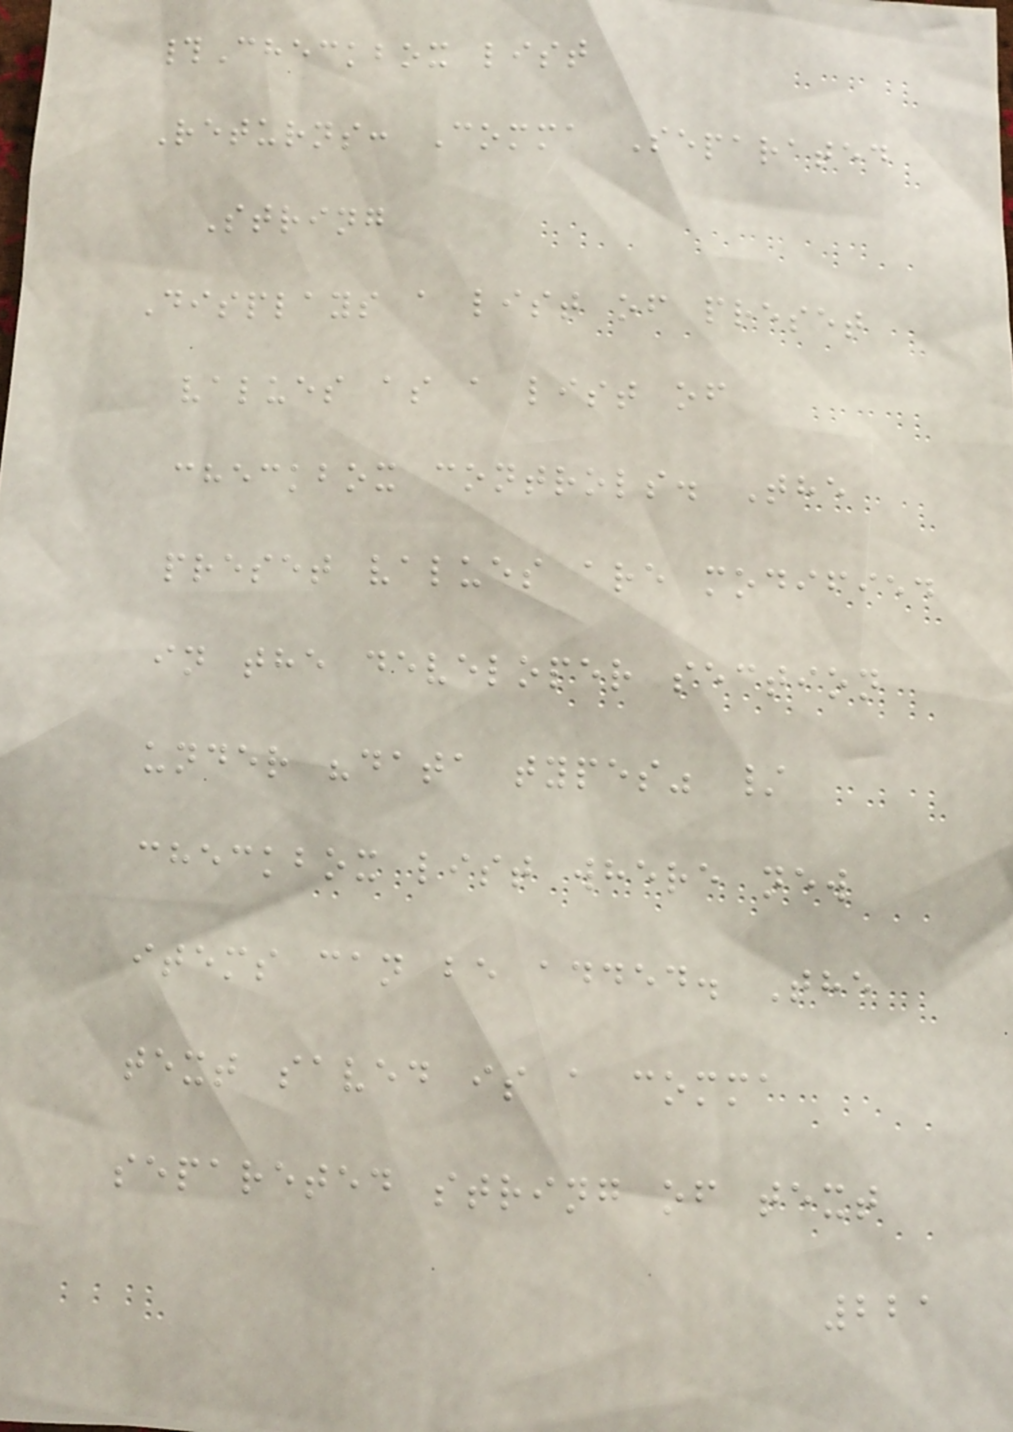#Checkbox list
Returns: Comma Separated
String
Displays a list of preset
values as a list of
checkbox controls. The
preset values are modified
in the developer section
under "data types" /
checkbox list where new
items can be added. The
text saved is a comma
separeted string of text
221
